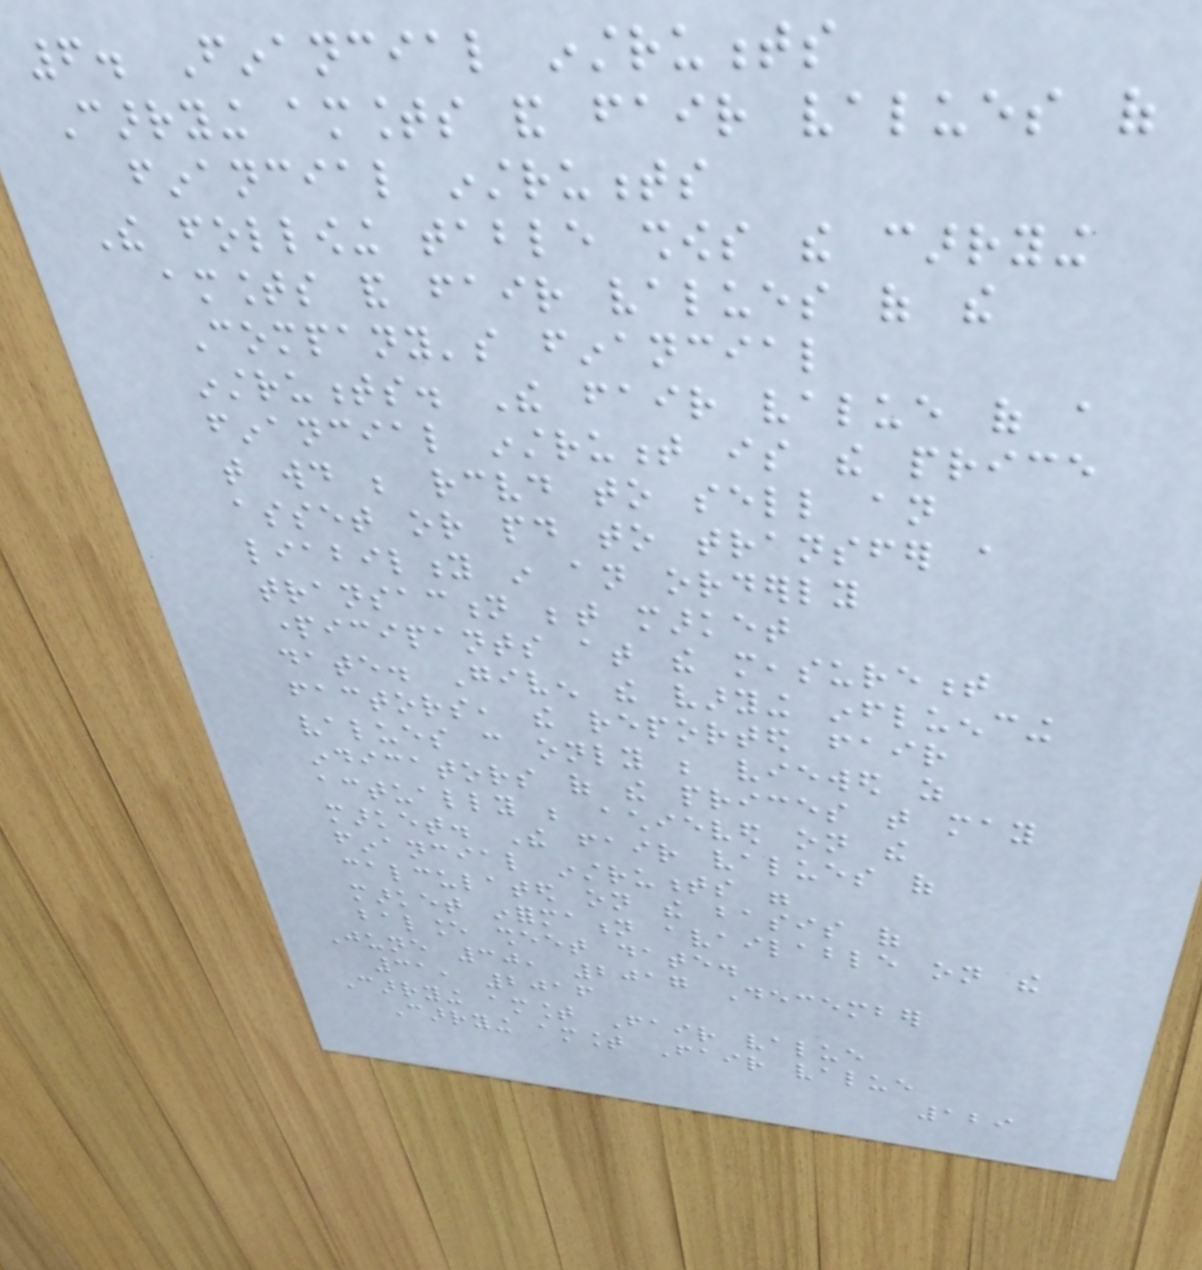6. Financial instruments
Carrying amounts and fair values of
financial instruments
The following table shows the carrying
amounts and fair values of the
Company's financial
instruments. The fair value of a
financial instrument is the price
that would be received to sell an
asset or paid to transfer a
liability in an orderly
transaction between market
participants at the measurement
date. Given the varying influencing
factors, the reported fair
values can only be viewed as
indicators of the prices that may
actually be achieved on the
market. The fair values of
financial instruments were
calculated on the basis of
market information available on the
balance sheet date.
June 30, 2017 December
31, 2016
Carrying amount Fair value
Carrying amount Fair value
129
